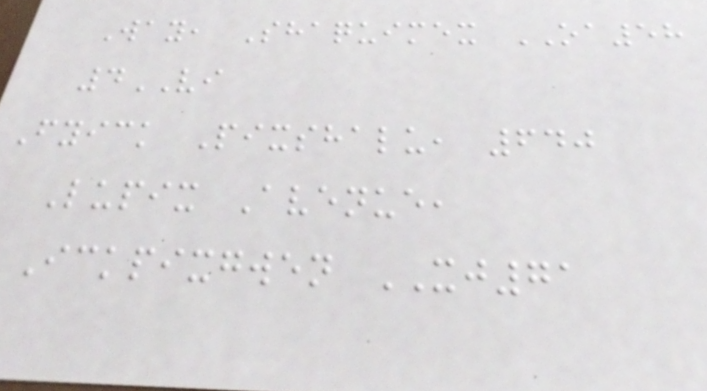Way, Shaquimex OA58
4VI
Fyick Pixshalu, 640
Lupix Avenue,
Ickpixgwen XJ71
